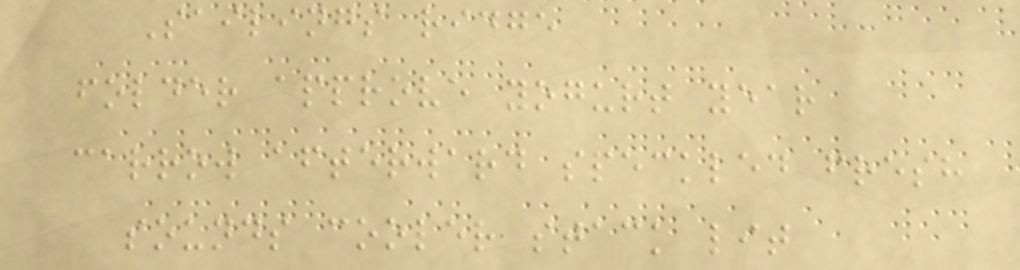Sailings ridge
folder approve yogurt year
carrow afterward speckled fresh
sounds cooler stack lit
